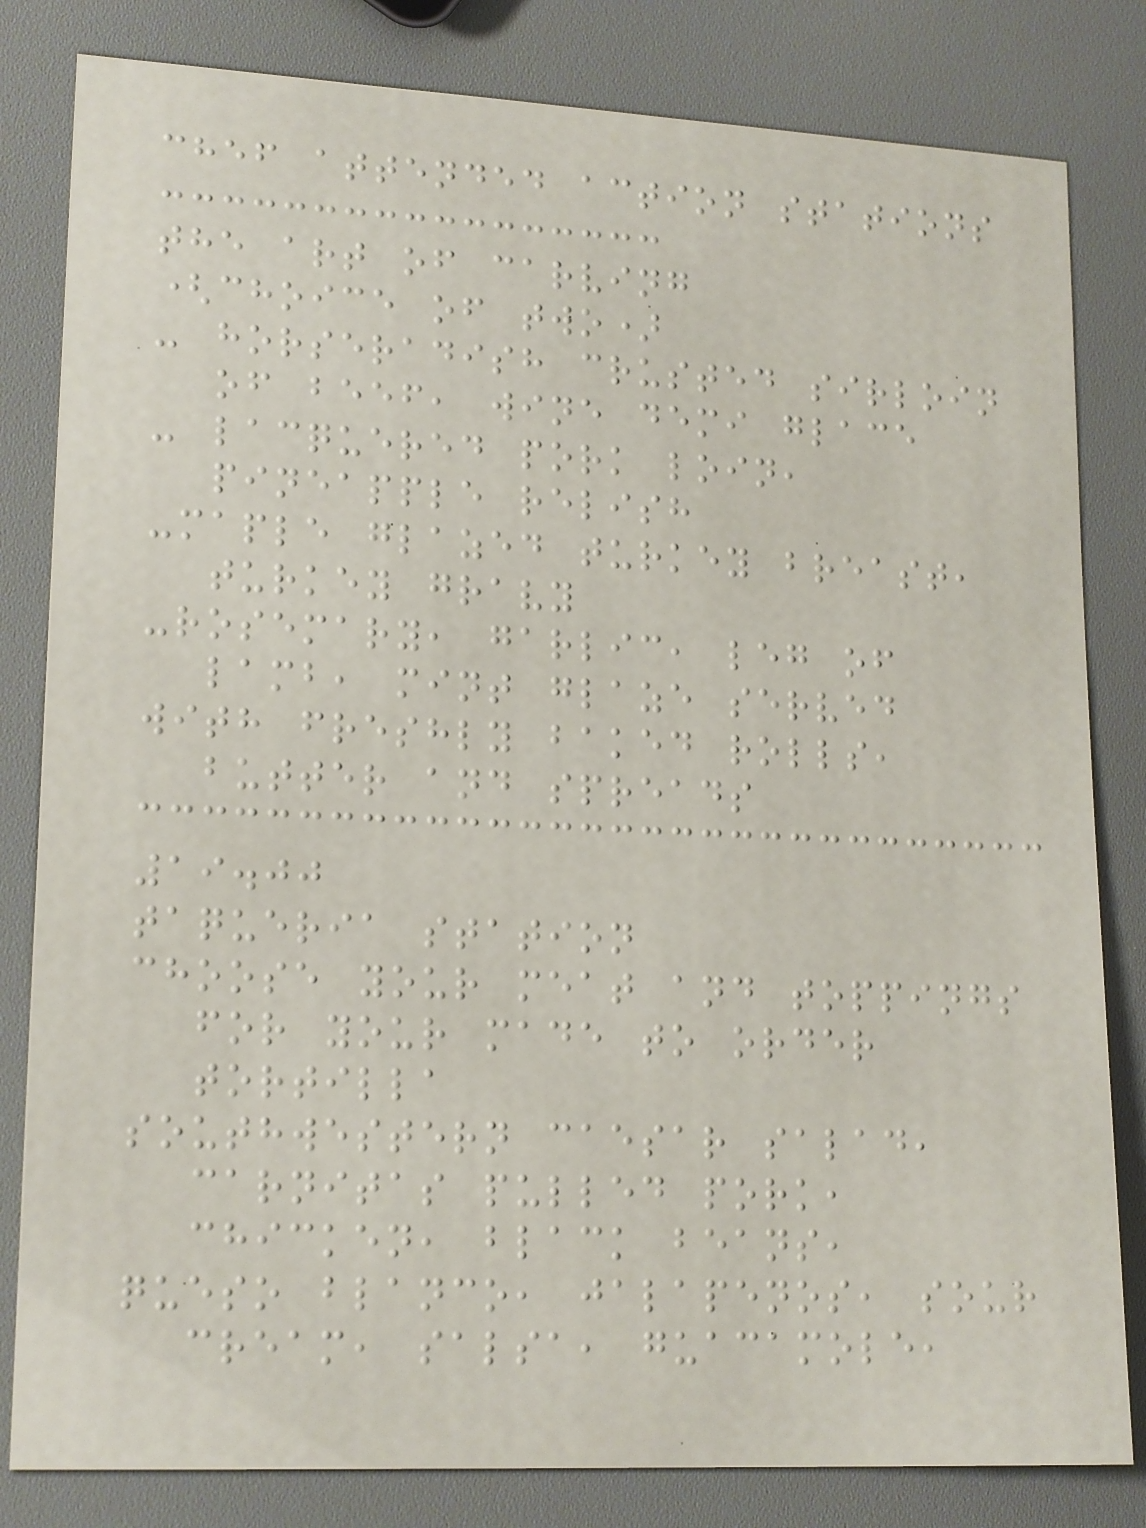chef attended action stations
the art of carving
(choice of two)
- horseradish crusted sirloin
of beef, wine demi glace
- lacquered pork loin,
pineapple relish
-maple glazed turkey breast,
turkey gravy
-rosemary, garlic, leg of
lamb, mint glaze served
with freshly baked rolls,
butter and spreads
19.00
taqueria station
choose your meat and toppings
for your made to order
tortilla
southwestern caesar salad,
carnitas pulled pork,
chicken, black beans,
queso blanco, jalapenos, sour
cream, salsa, guacamole,
